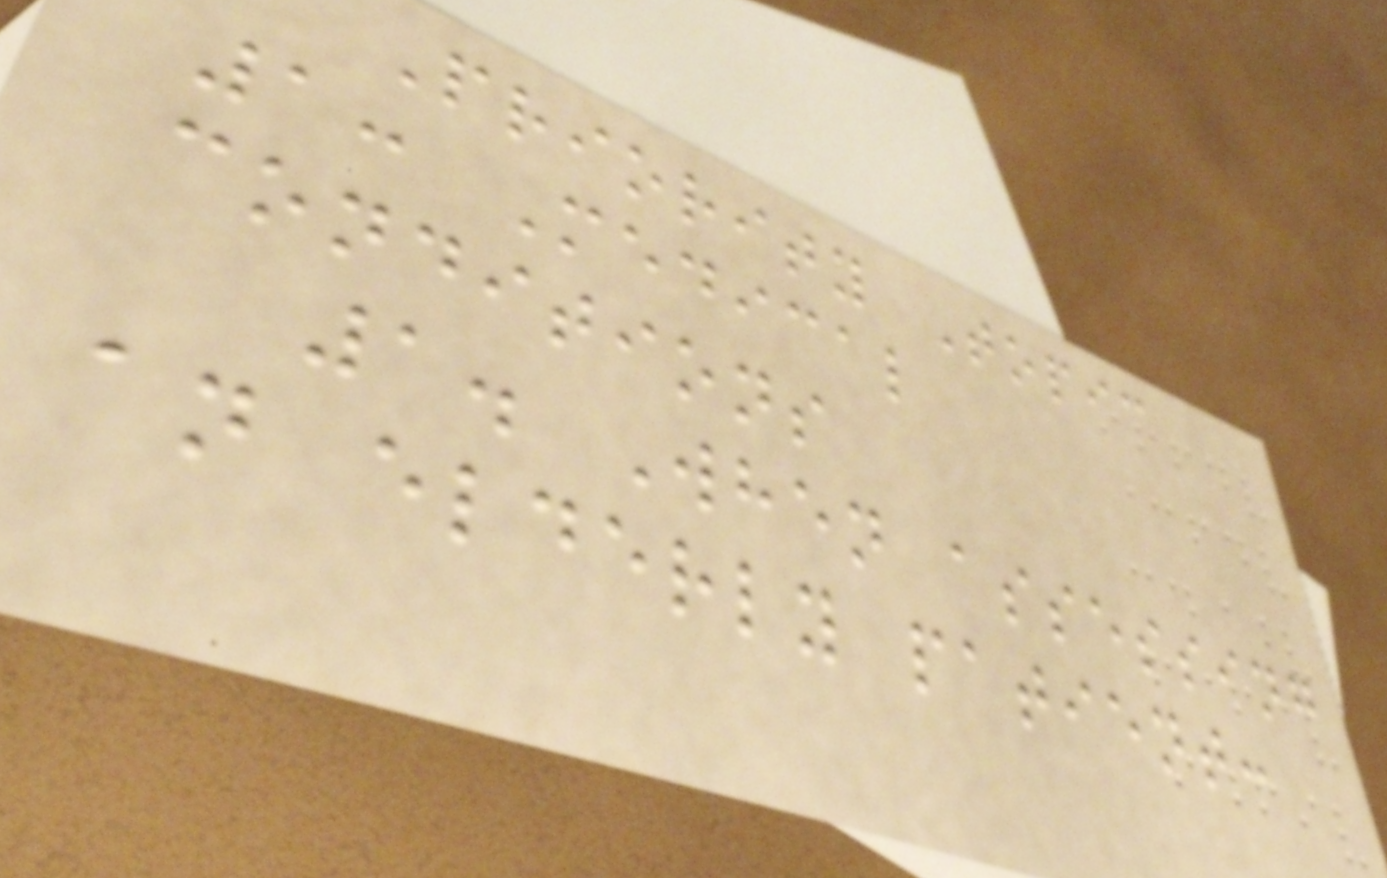Priority Topic
1: Medical
conditions
1. When assessing
an elderly patient:
